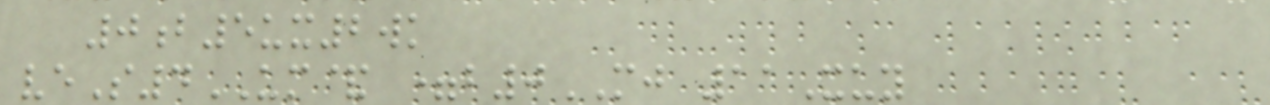0b5ux2wk
veS4UM& =b0MJ 11Xuy
